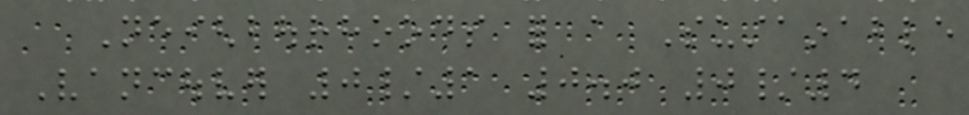Neighbourhoods for a Sustainable
Vancouver 0/1 0.0 0/4
